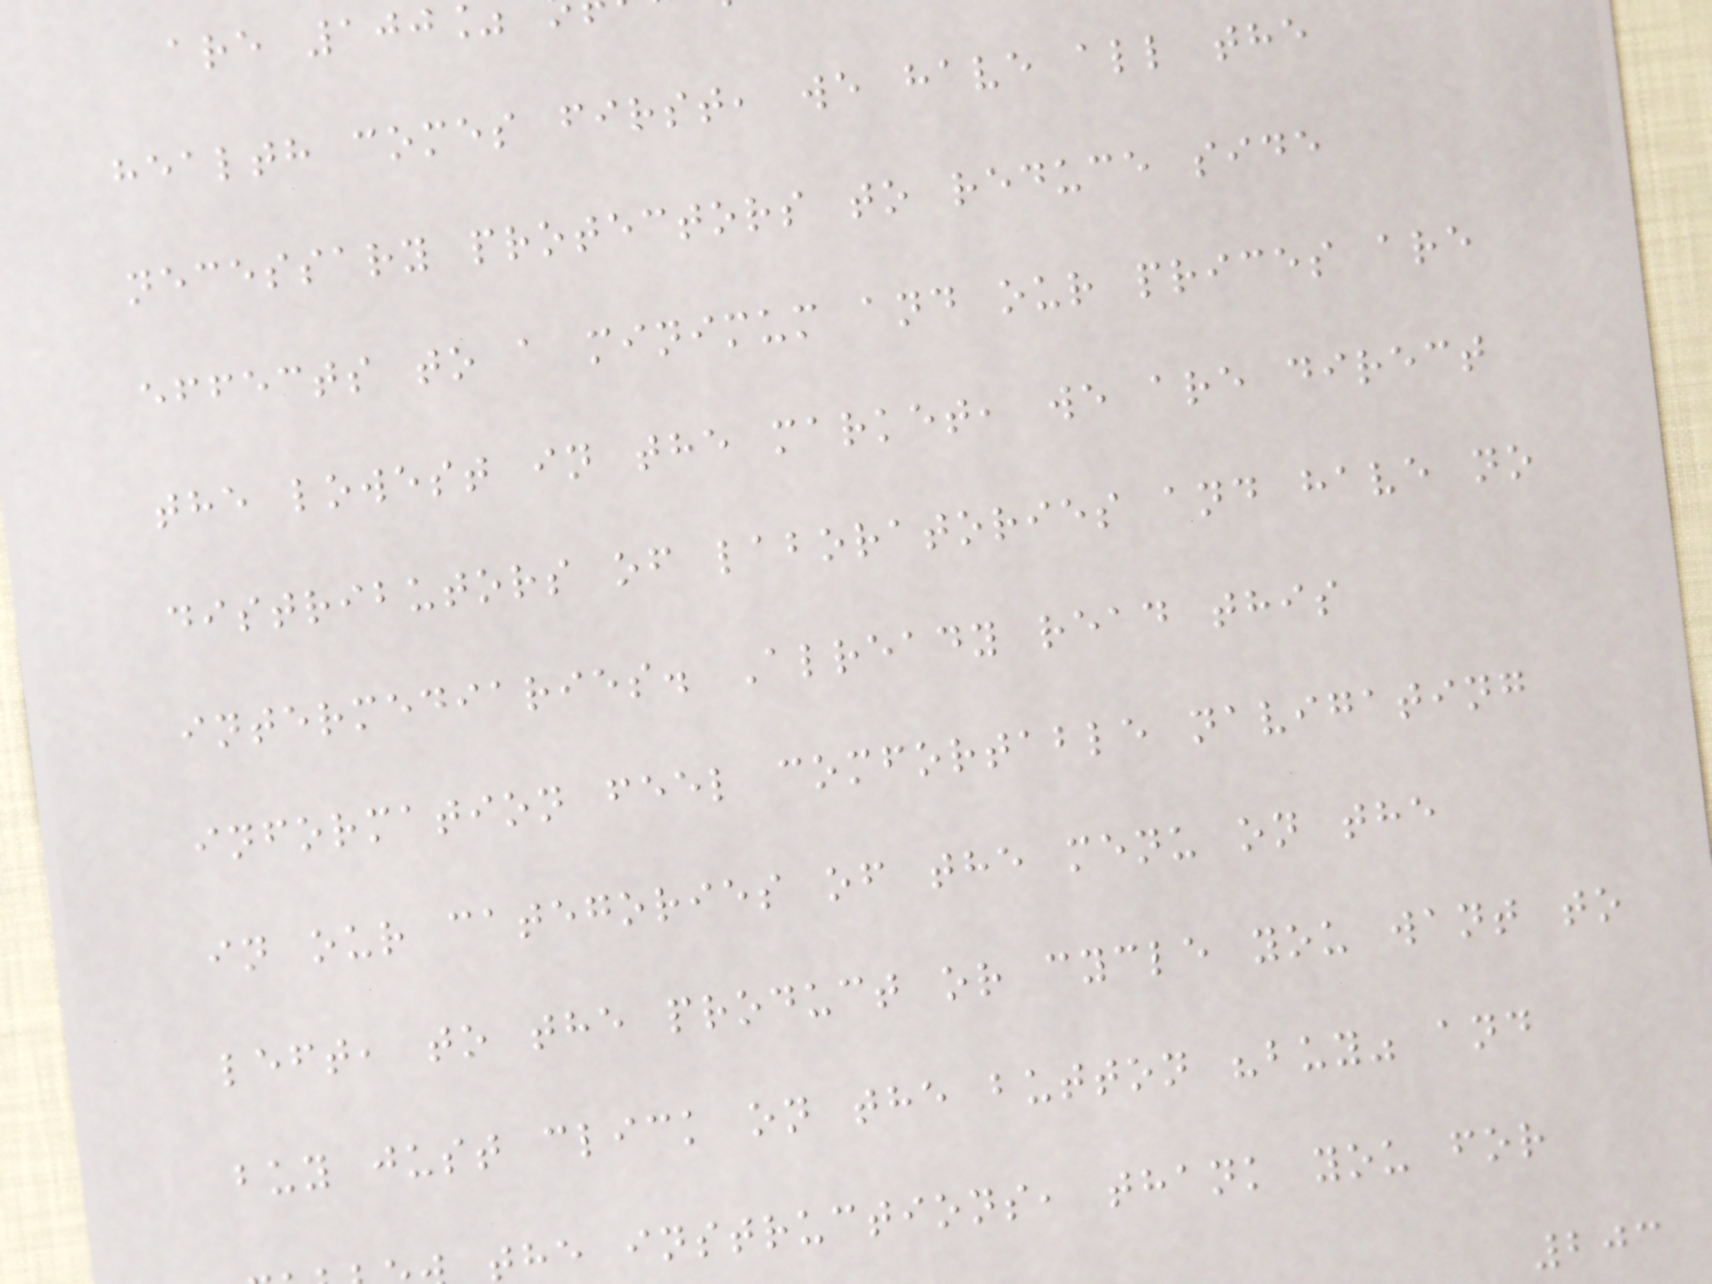health comes first, we have all the
necessary protectors to reduce side
effects to a minimum and our prices are
the lowest in the market, we are direct
distributors of laboratories and have no
intermediaries. Already read this
information feel comfortable navigating
in our categories of the menu on the
left, to the product or cycle you want to
buy just click on the button "buy" and
the instructions, thank you for
203
